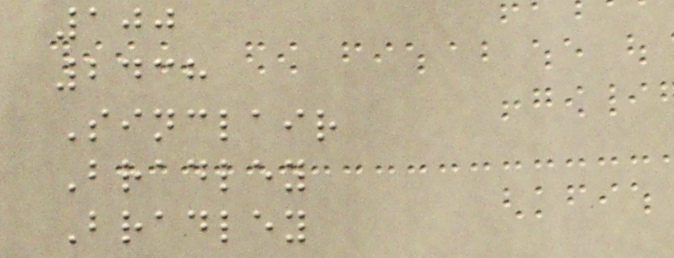100
2438
Sinclair
Bradley
Bradley
